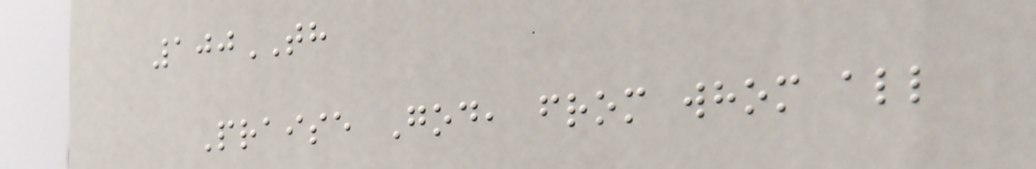100TH
Praise God, from whom all
